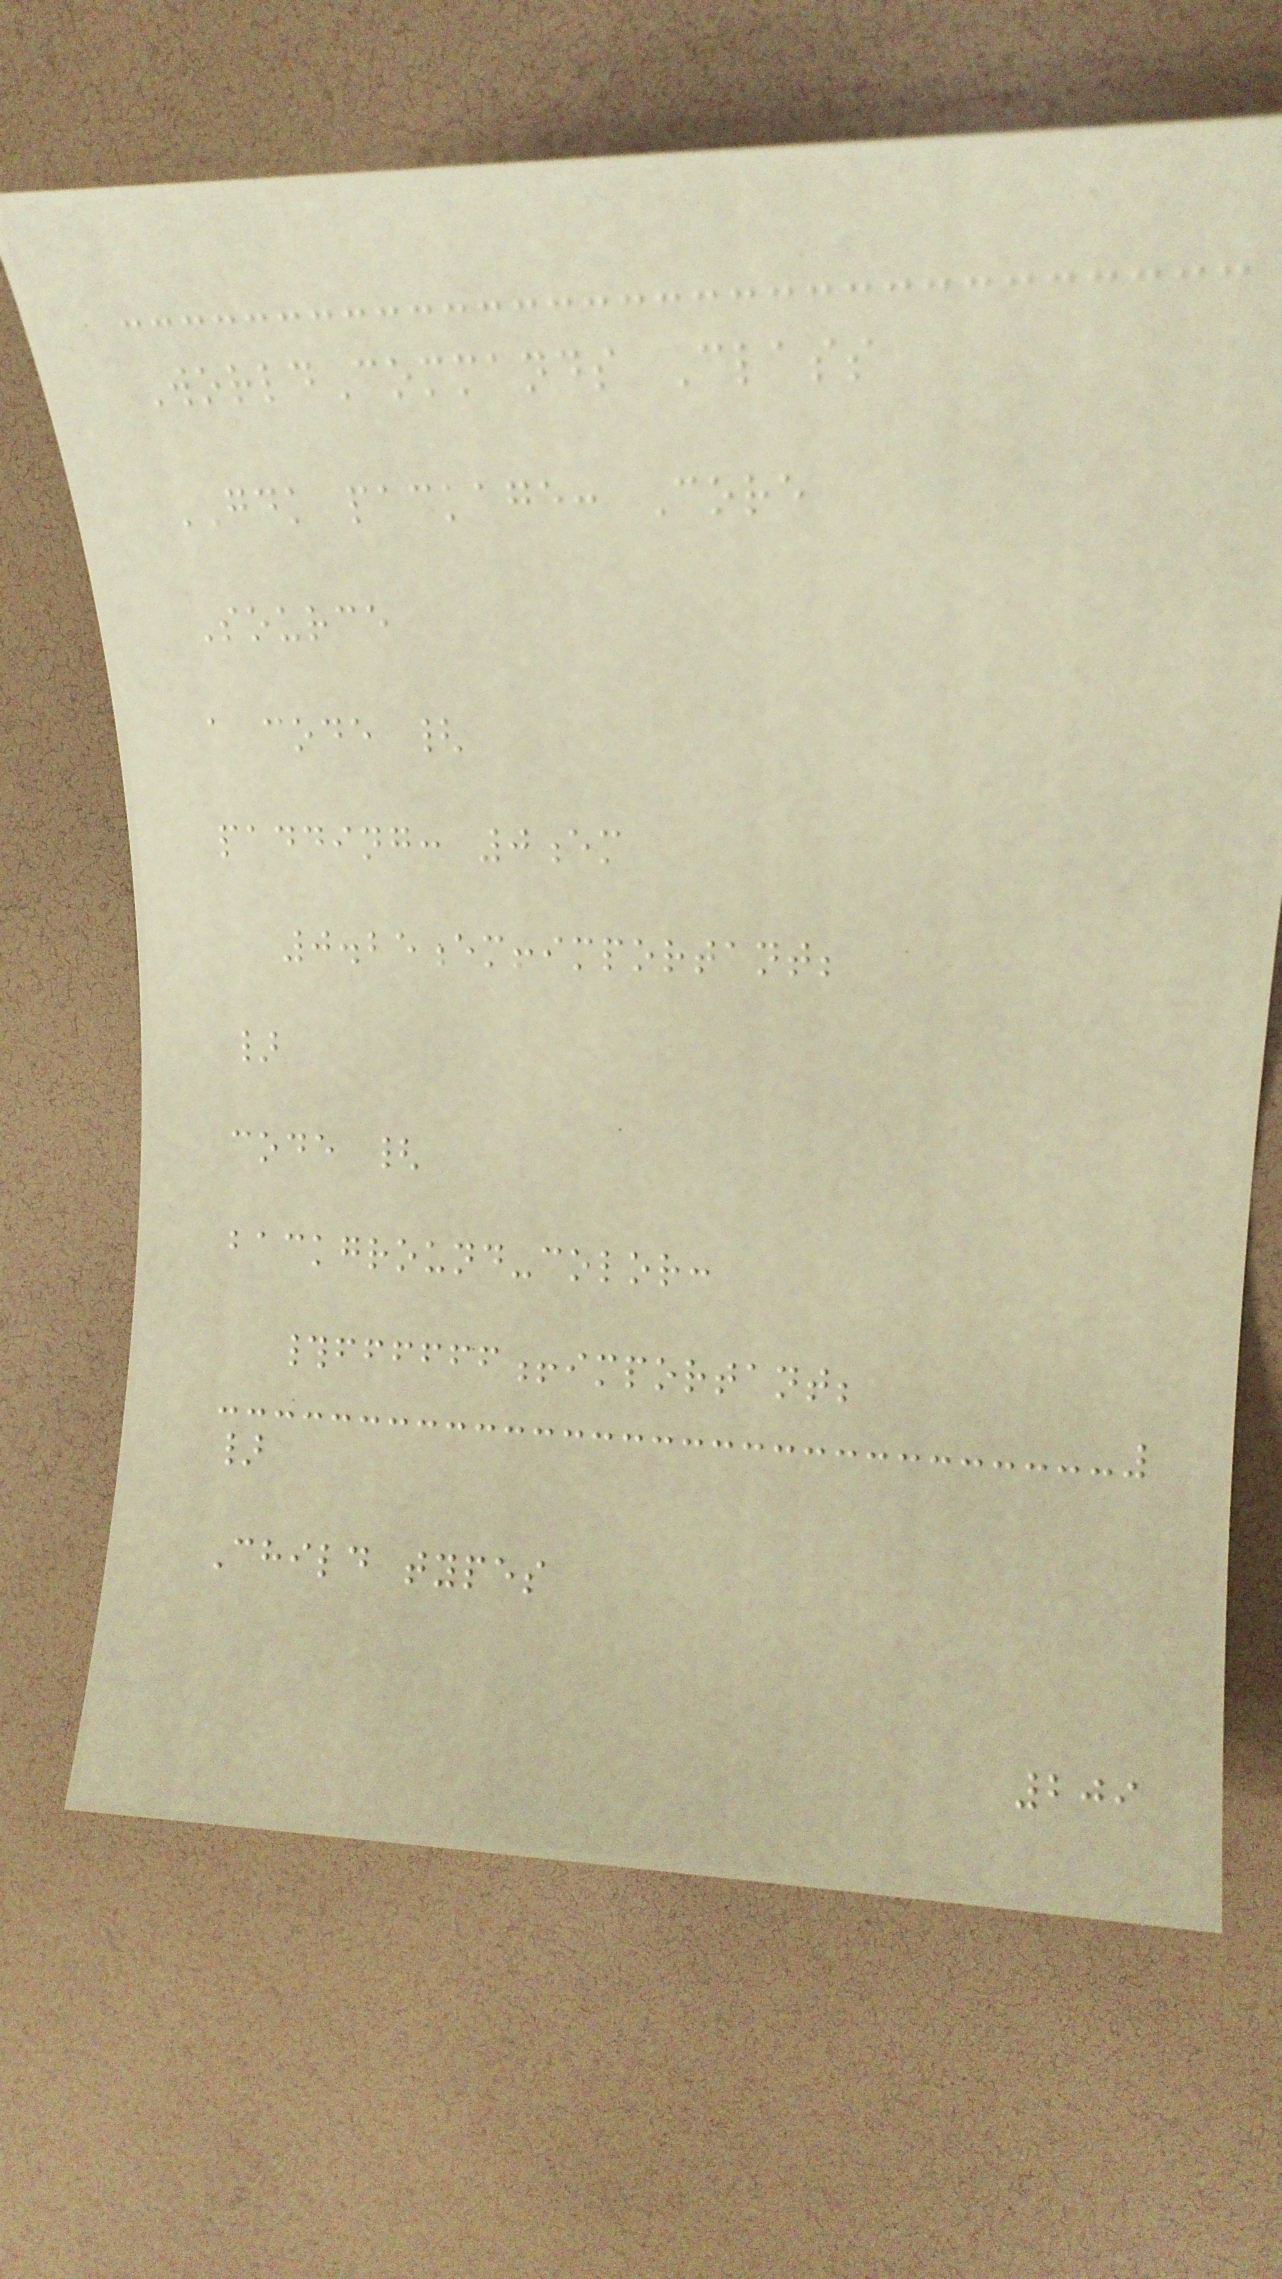WorldCommands Class
GDK package: Core
Source
a code {
padding: 0em
0.25em!important;
}
code {
background-color:
#ffffff!important;
}
Child types
209
